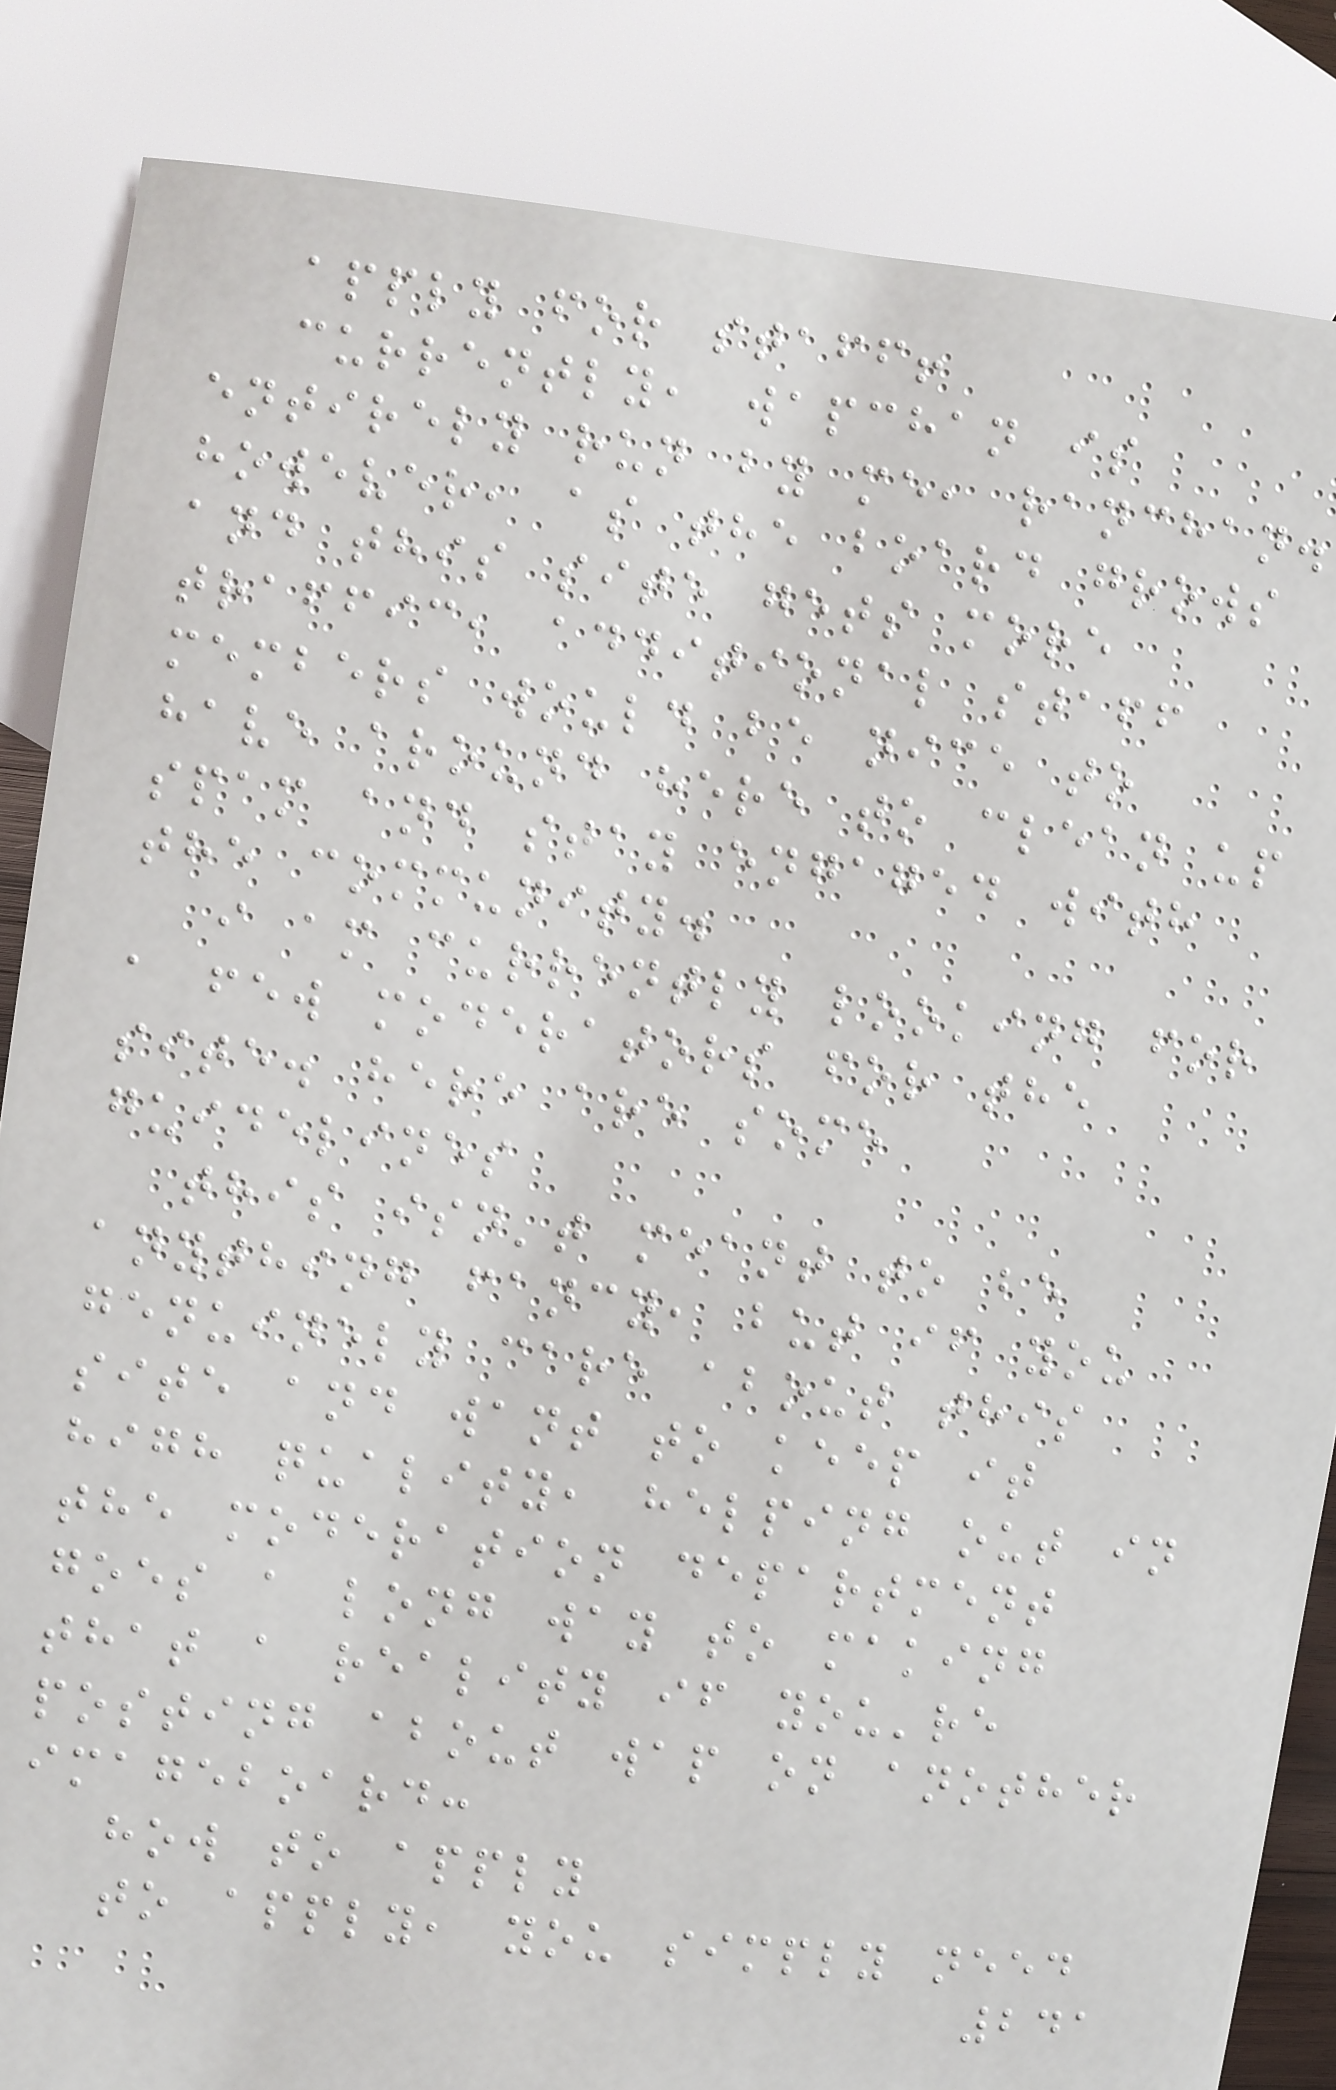apply for staff!
currently, wapchan is
entirely run by me, ranchan.
however, as the board grows
and this site gets more
traffic, additional staff
members would be nice to
have around here to clean up
spam and stay engaged with
the community.
i am currently looking for
a few moderators for the
site. here are some
guidelines
this isn't meant to be
anything fancy, but if you
genuinely care about this
site and want to keep it
high quality, helping out in
the moderation department
goes a long way to making
that a reality if you're
posting about wap on another
imageboard:
how to apply
to apply, you simply need
241
